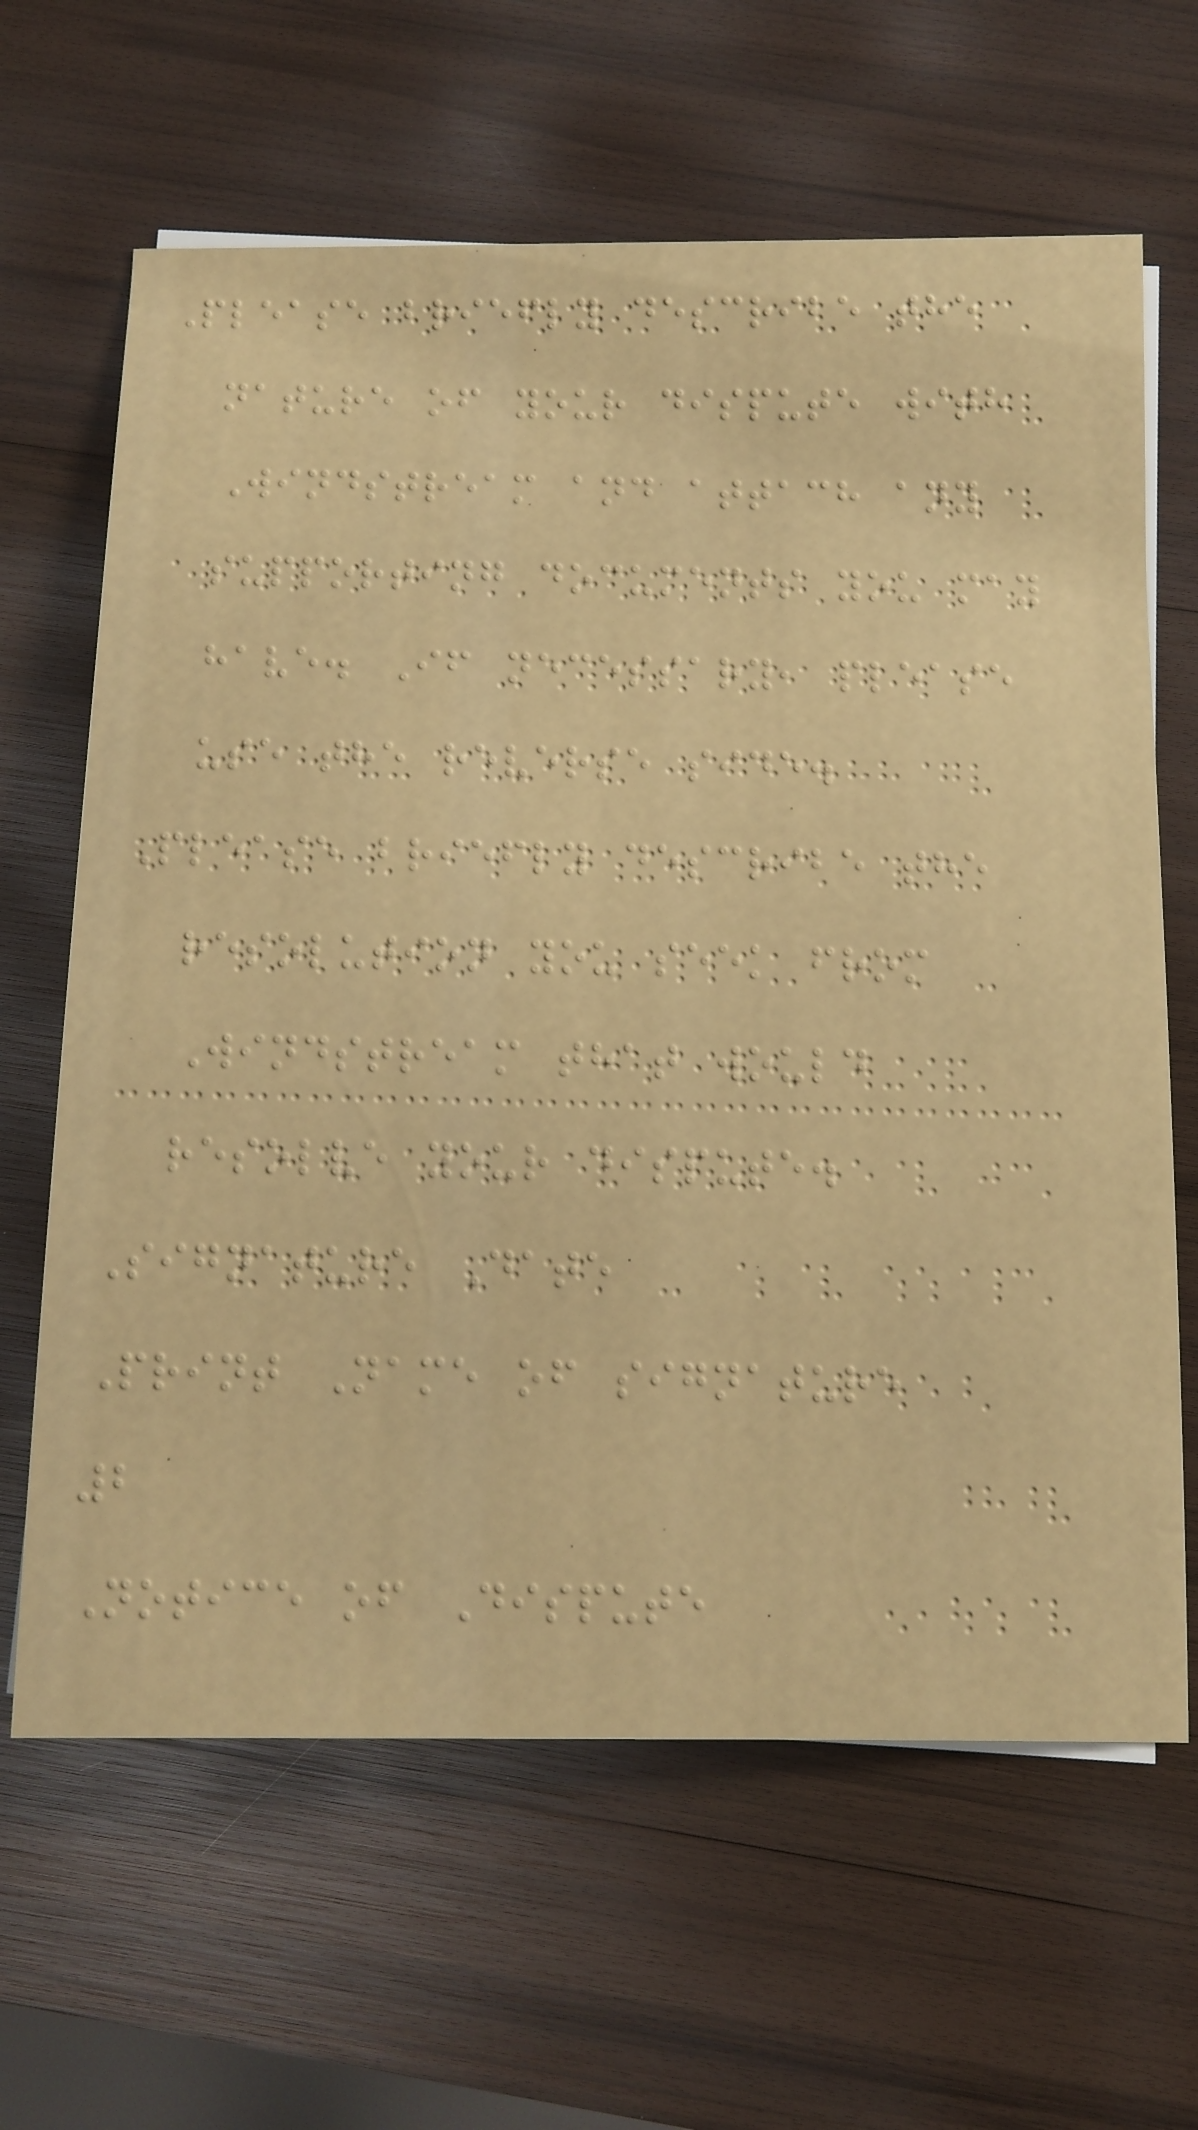Please briefly describe the
nature of your dispute with
Windstream and attach any
supporting documents you may
have. If necessary, please
use the reverse side.
Please briefly describe the
resolution you seek from
Windstream that would
resolve your dispute.
Signature Date
Print Name of signature
2
Notice of Dispute
